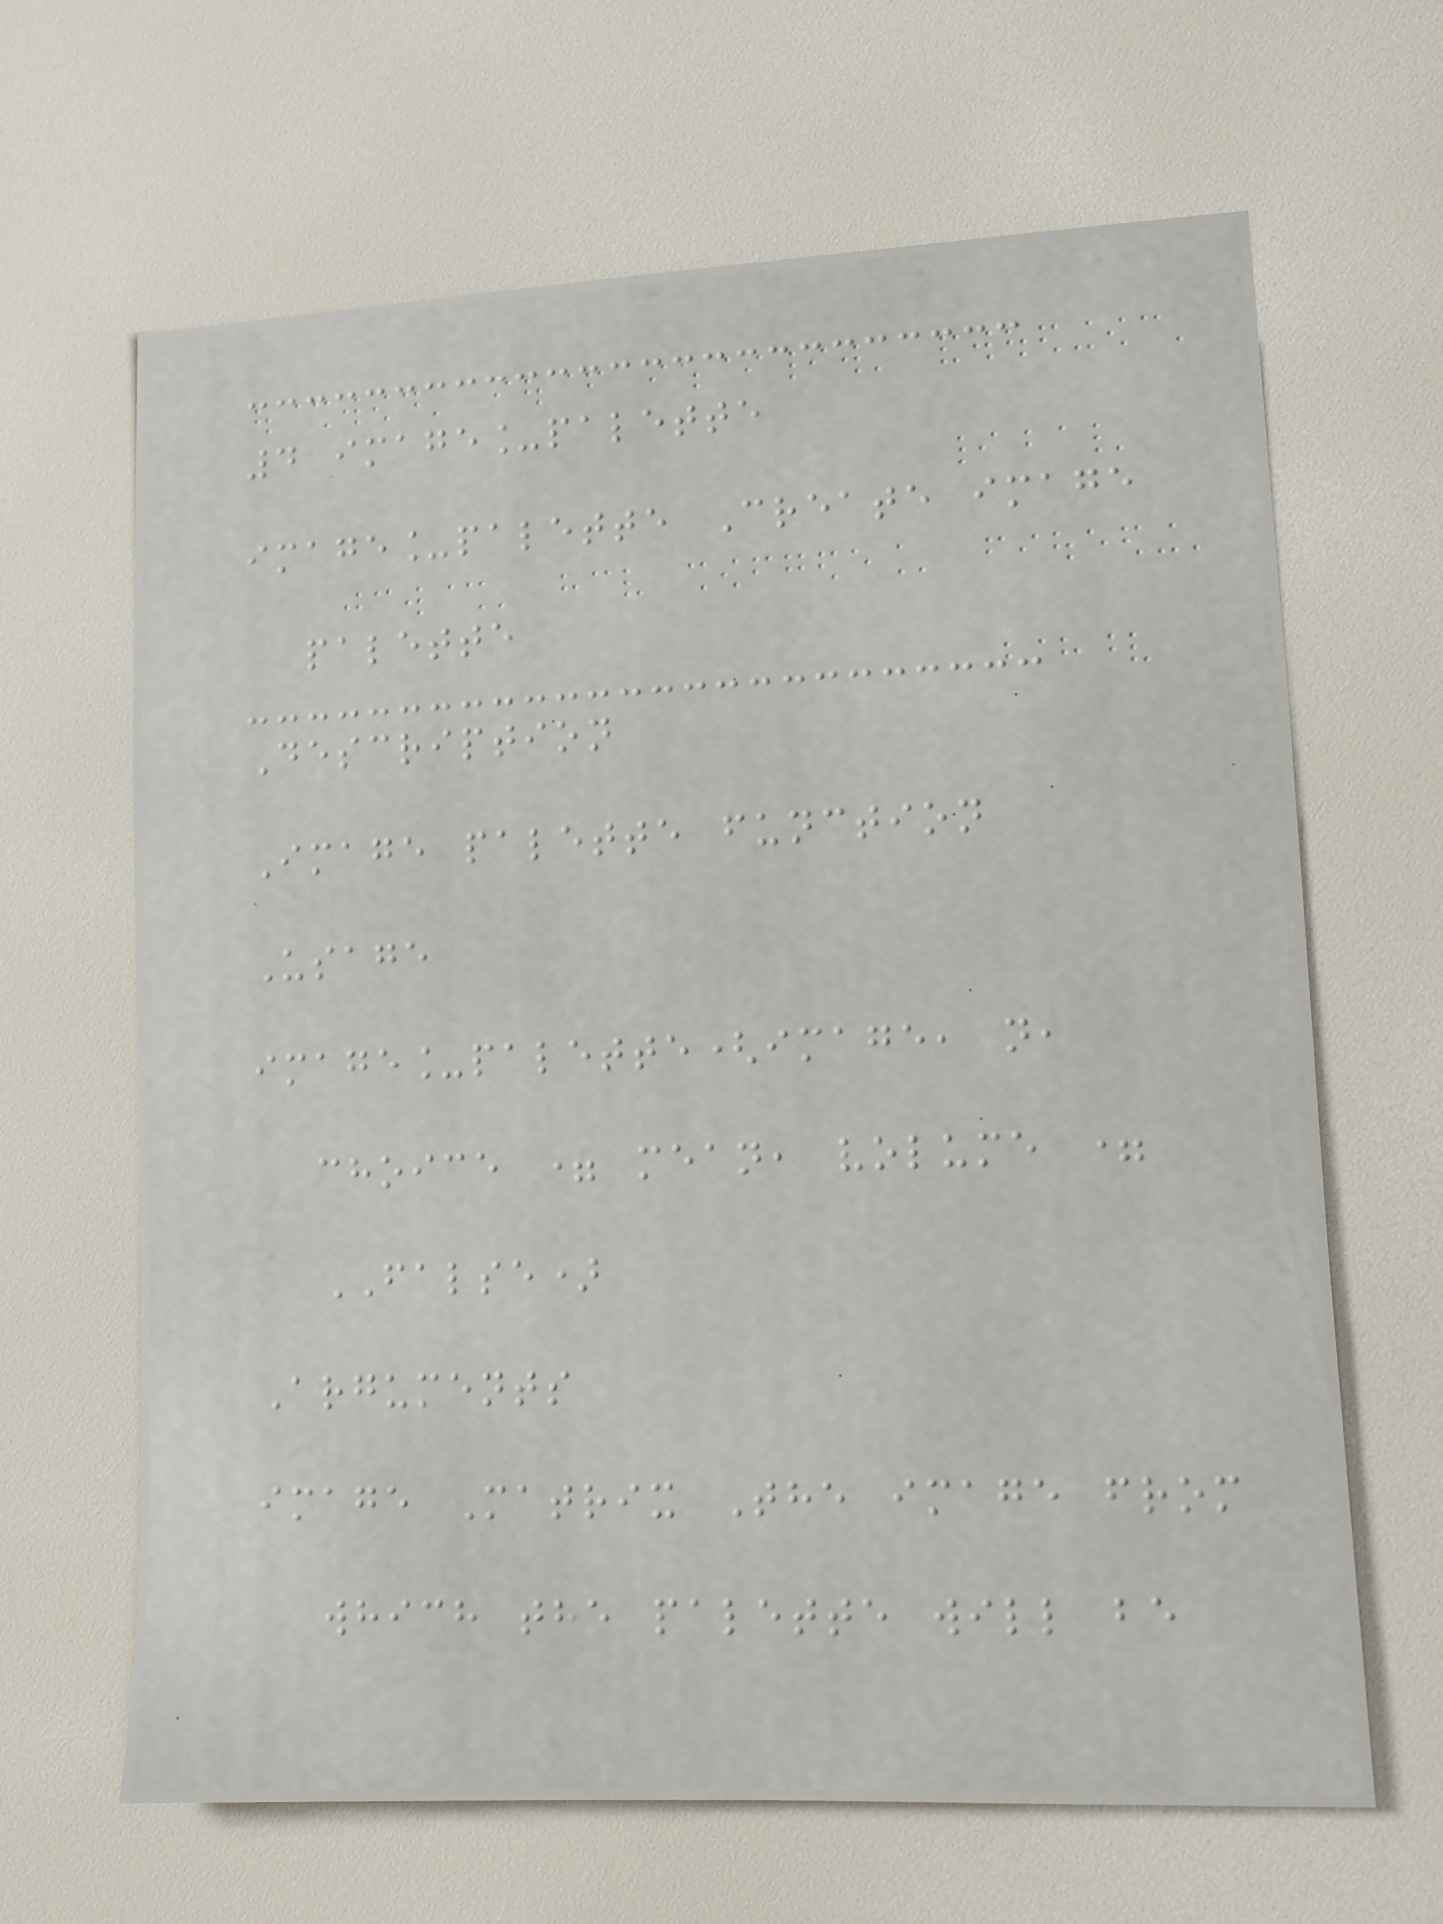4 image_palette
image_palette Create image
palette
Description
Image palette function
Usage
image_palette(image, n,
choice = mean, volume =
FALSE)
Arguments
image Matrix The image from
which the palette will be
